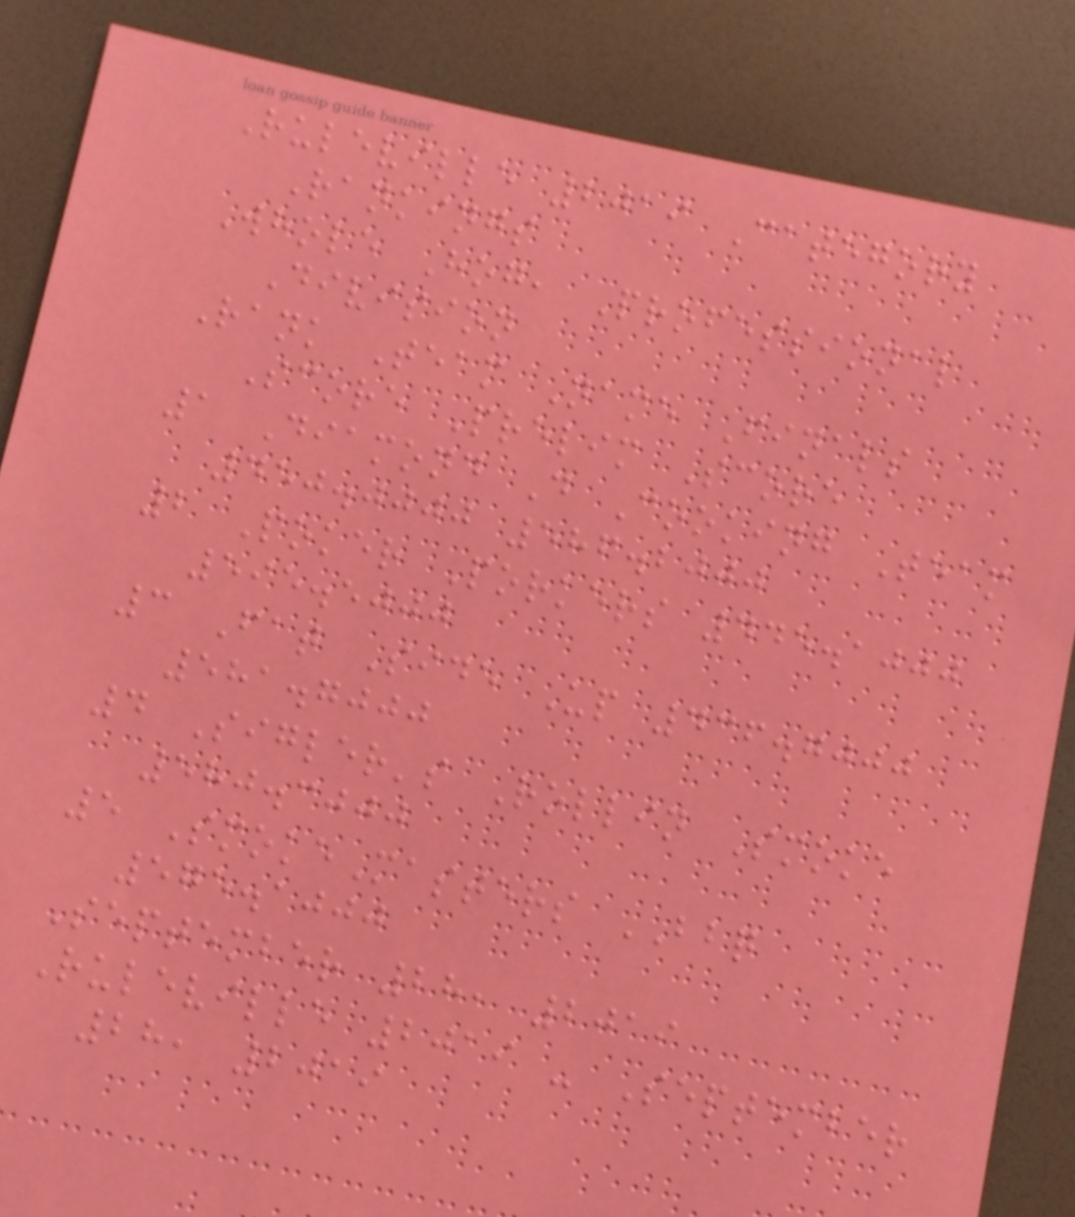Ruleville 2019 Category
Rankings
Whole Hog, Professional
Division
Rank Team Name Finals
Score Prelim Score
1 Diamond D Cooking Team
450.0000 586.2000
2 Poker Porkers 445.1000
595.5000
3 Fat Side Up 436.7000
581.7000
4 Sigler's Rollin Smoke
580.3000
5 SmokeMasters BBQ
575.1000
September 28, 2019
Ruleville 2019 - September
28, 2019
